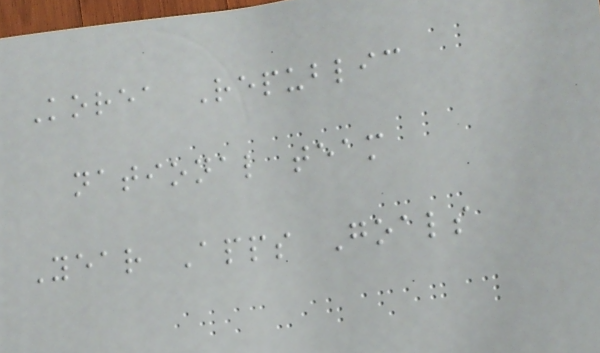Korea Republic
national team
Year Apps Goals
